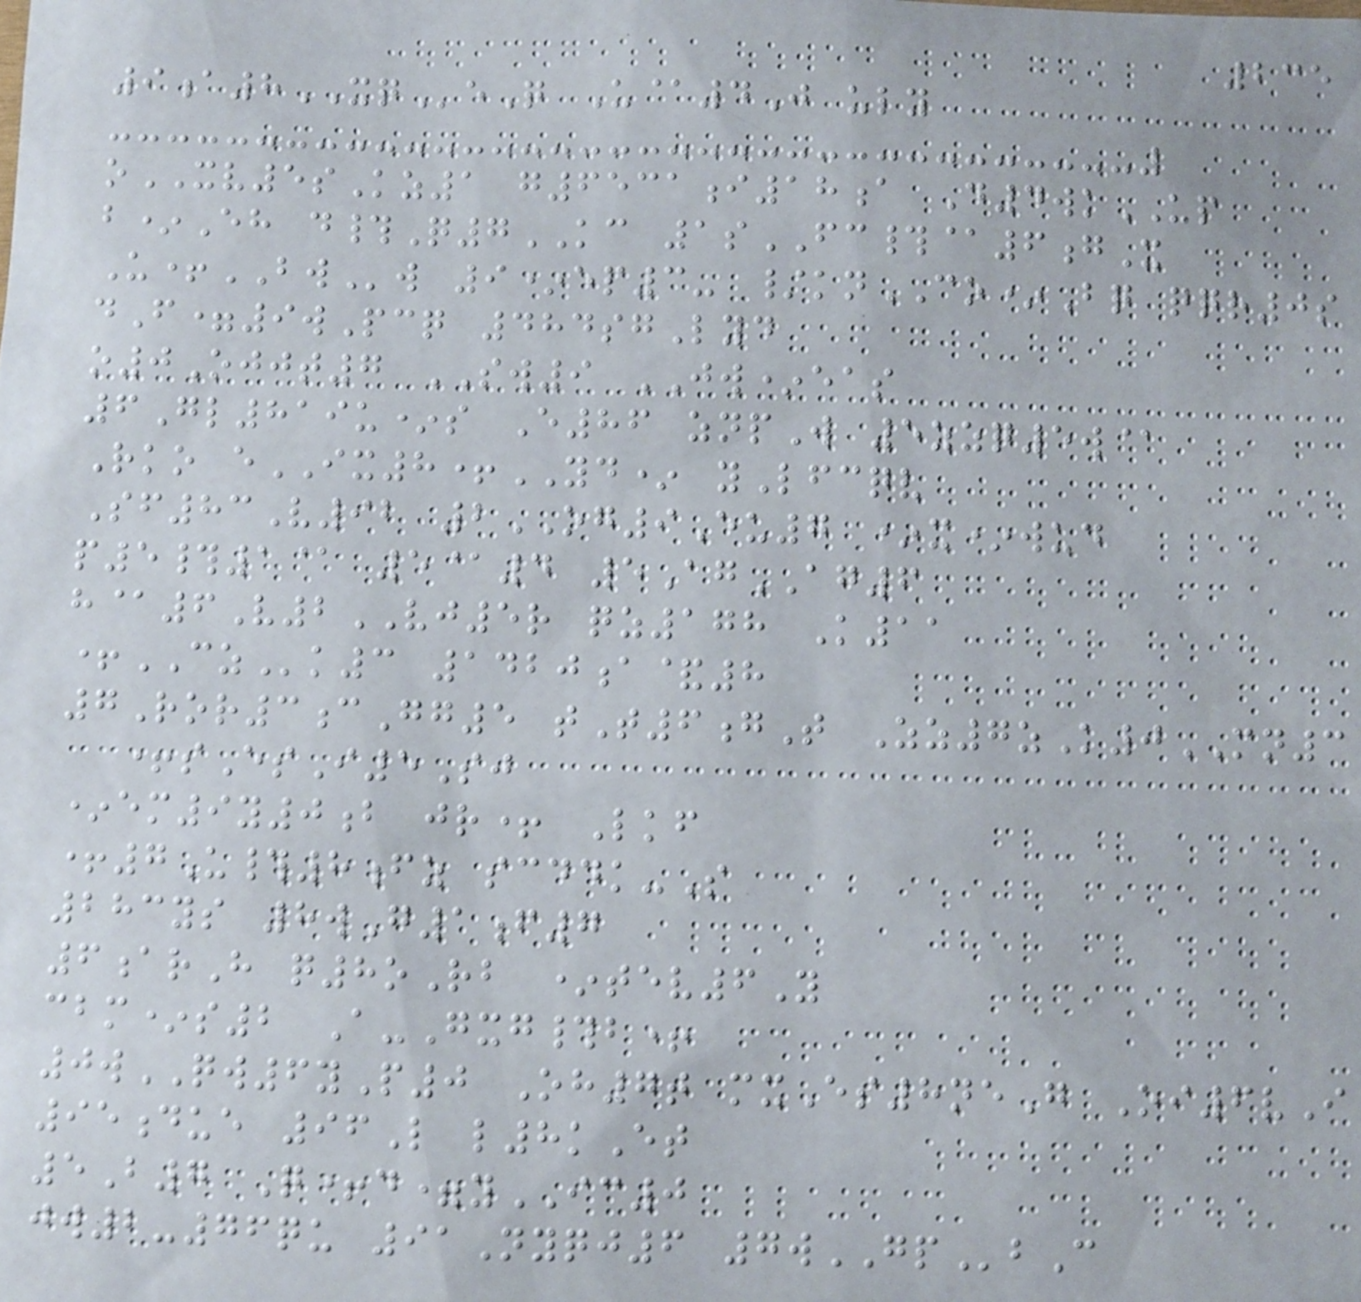235
9a8XQeQ U@4J uly
oXV5sKz1 g6531i18a D4wkUP
b*Eh d#Q7KC 1sFC#@6gX
U+BWw 9*ep3- /knCO*Bq qqr0s
dF=9wPcq 484sgLyd
o0Ojjt7 SW9 JW*eas
6Gl819u*s E86 znpW 5zzq5w@
Rko eIX8+YD* yLfcqv
Sf83V92 2OG9Eu7 *x*wud
p5#1@ 5@4 5AgAG6
h@6V2VJ5r qz178 K11
+CZk3 1420a&8
7Ror3cGg5 tT6gT Zz7zK0MN3
+sEsI5Sj
*em9y0b jr+ Lkf
+7U#8fz scddk-S
283ys 8wG1f7
6arH q8oRb *tev6Y
cbm*s2 A-Gxg#b+
0wQW6yP0 Oh7t mxEs8neG Oi6vI
95due 96L l8kEt
5B7 Q+d=yIC0
jw2-76qu 91Nyqj6 7wGPbC
